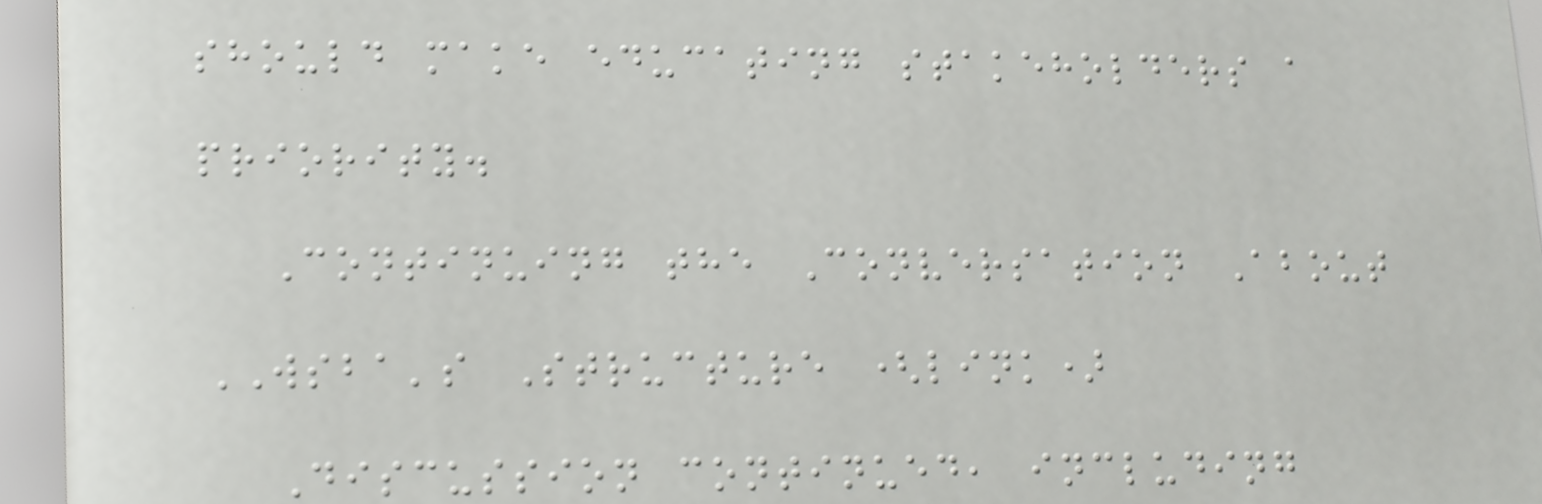should make educating stakeholders a
priority.
Continuing the Conversation About
WSBA's Structure (link)
Discussion continued, including
